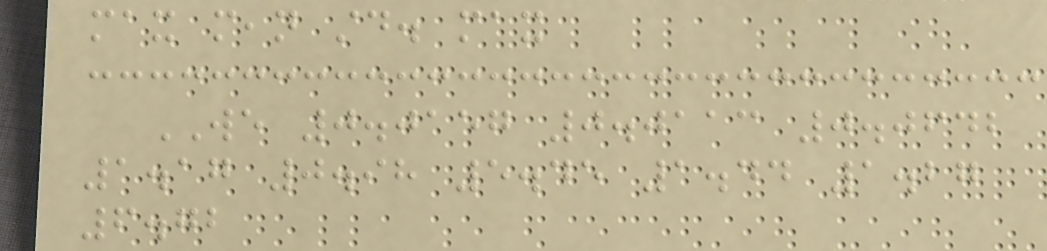max mean std. max
WE 0.0157 0.0113 0.0642
1.17 0.98 5.45 1.44 1.27
6.72
